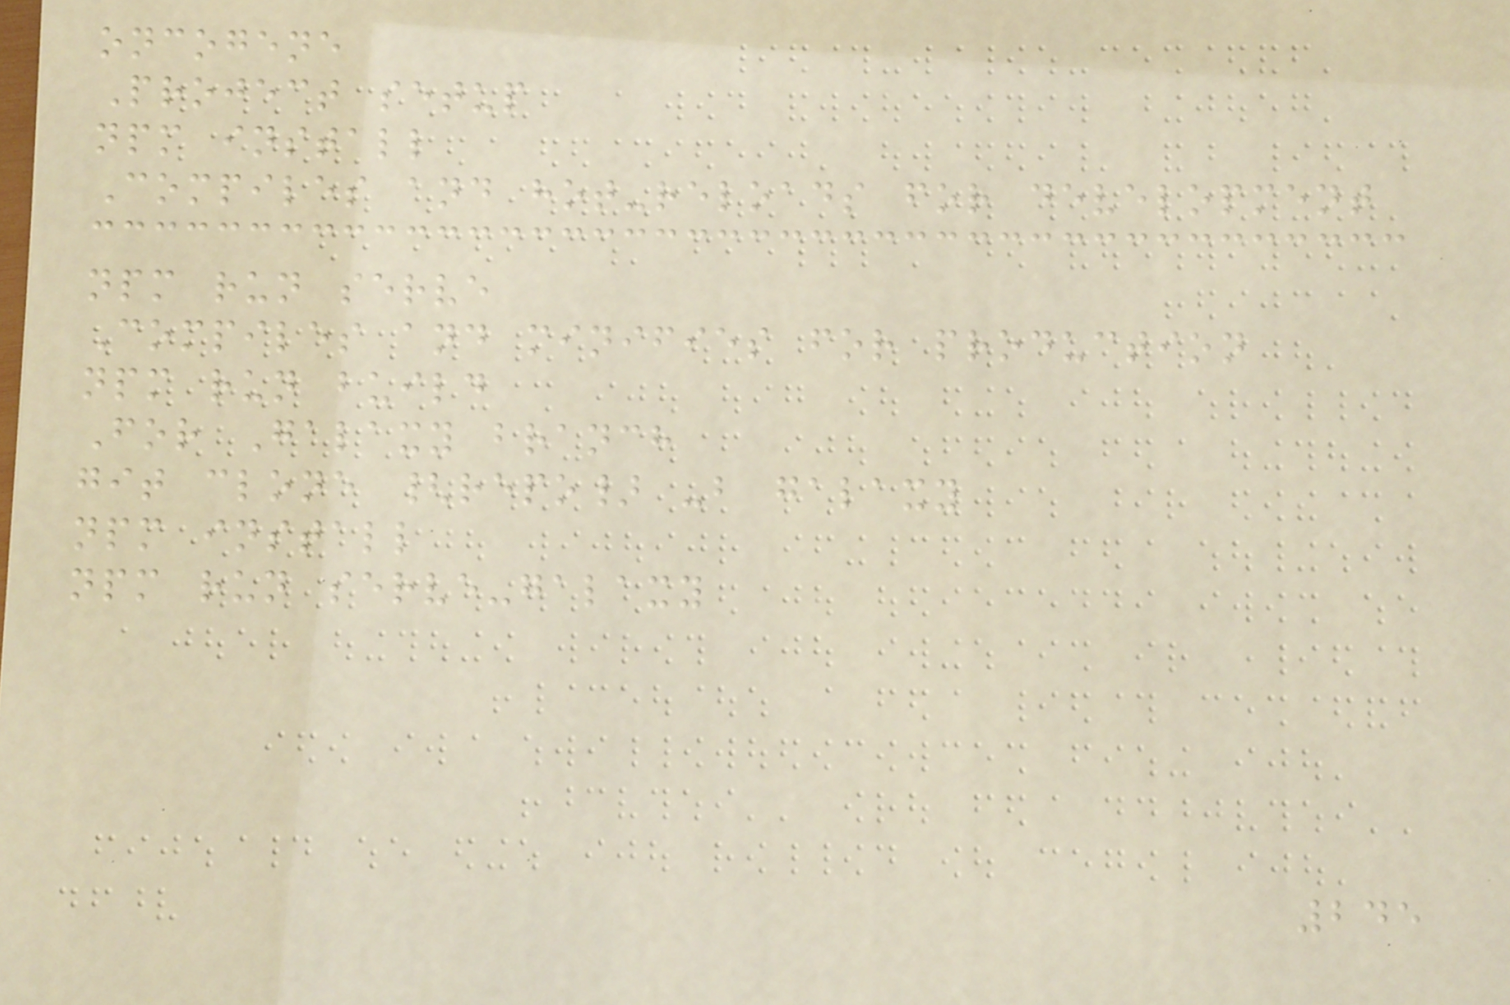oncogene
Project setup
npm install
Compiles and hot-reloads for development
npm run serve
Compiles and minifies for production
npm run build
For Galaxy branch
git clone {repo} -b galaxy
npm install
npm run serve-galaxy
245
